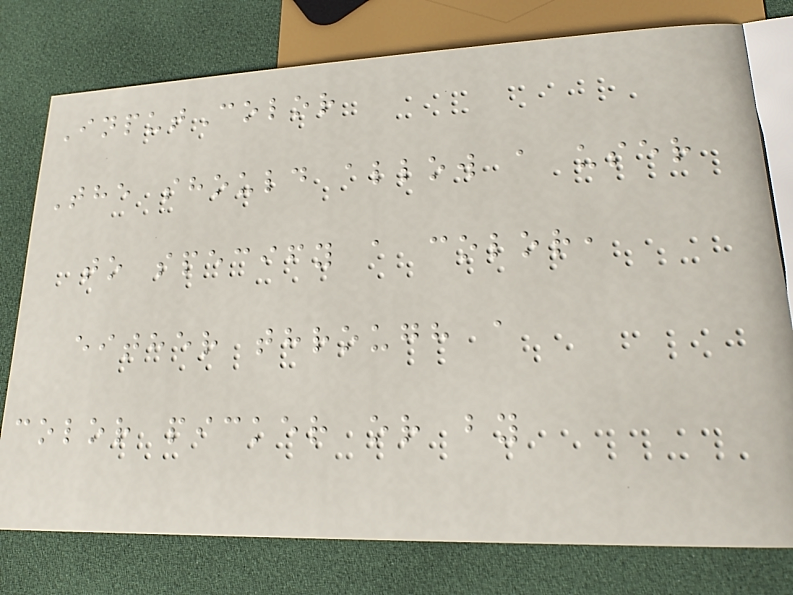InputColor
The should allow a user
to specify a color,
either through a
color picker or by
